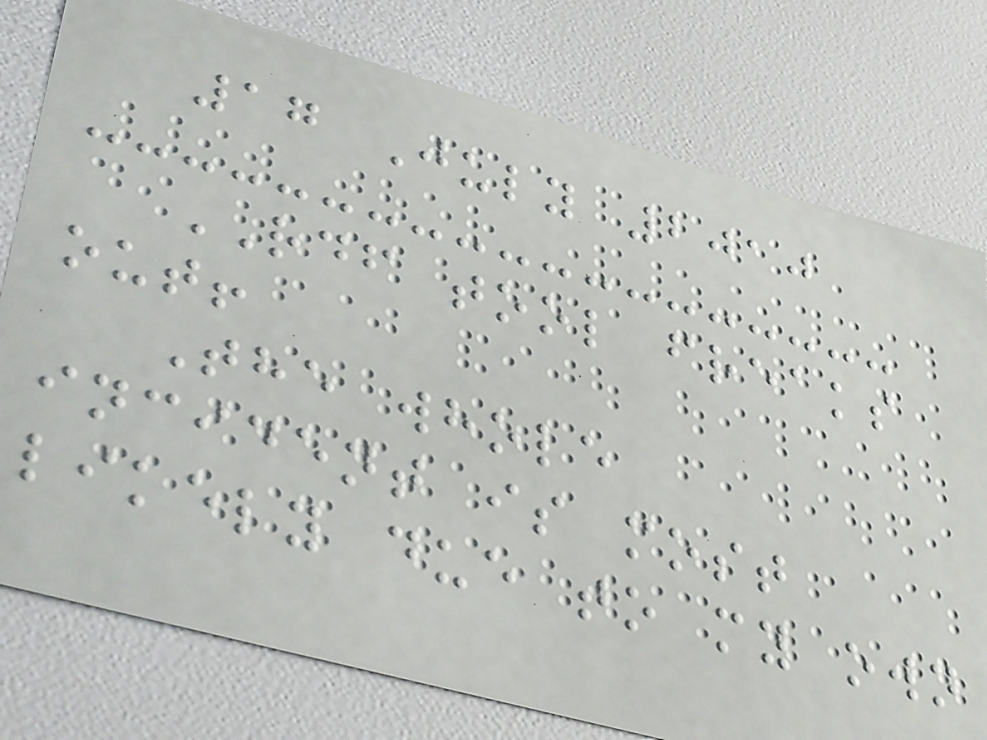17 July 2010
RDF tool freaks
out!
The whole
incident is most
likely due to my own
